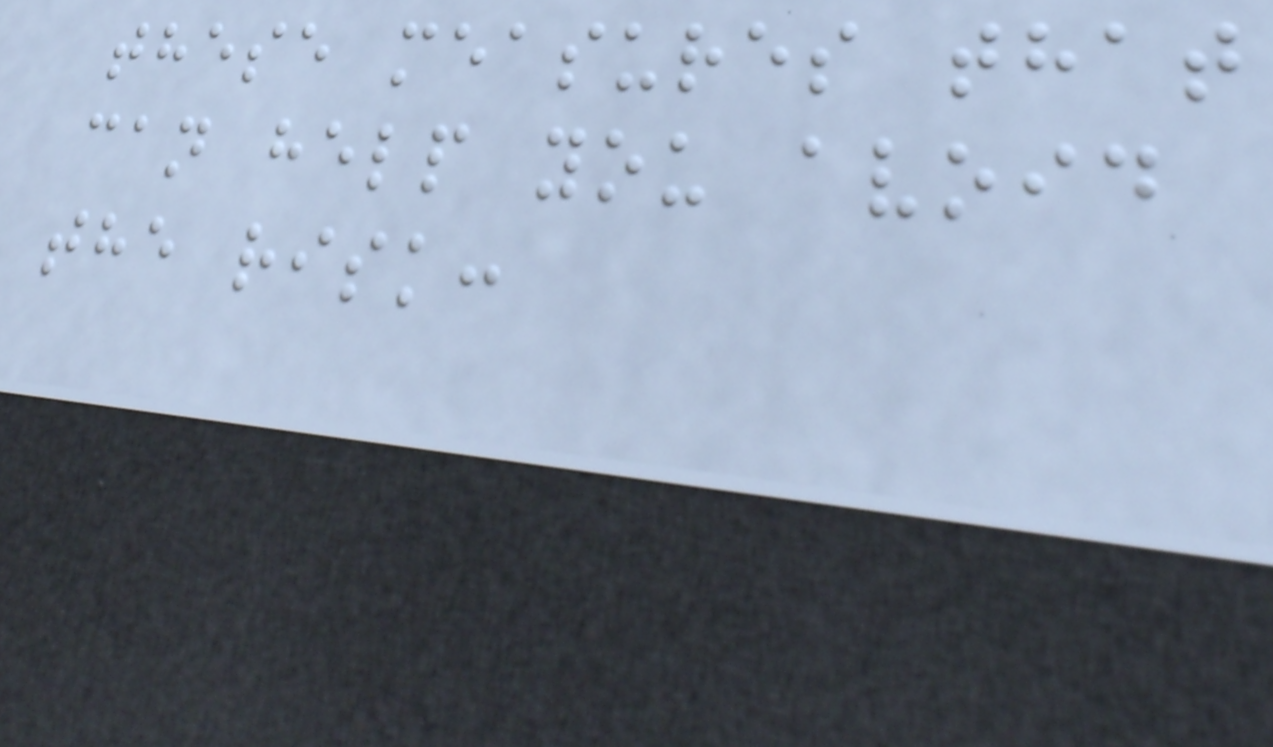these measures that
can help you avoid
the risk:
